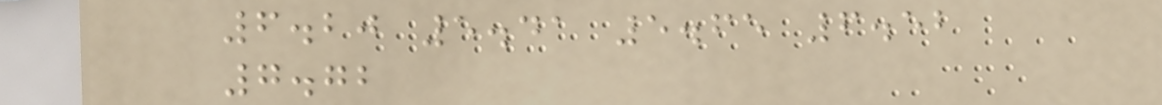6.20 5.41 5.65 6.52
7.72
